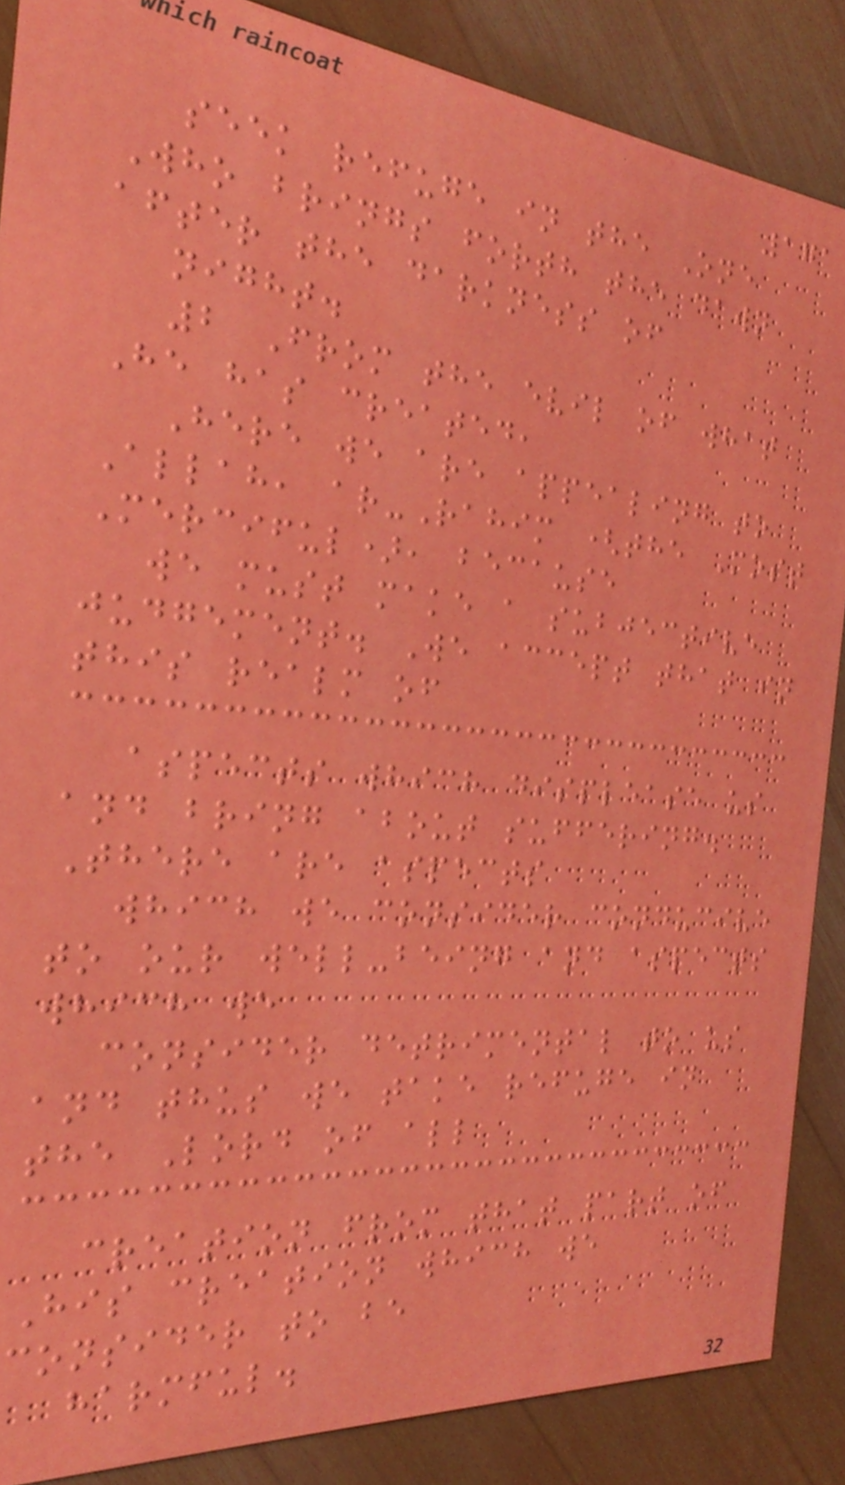171
seek refuge in the One
Who brings forth the dawn
after the darkness of
night.
2 From the evil of what
He has created,
Here we are appealing to
Allah, ar-Rahim (the Most
Merciful), because
we must make a subjective
judgement. We accept that in
this realm of
aspects which displease us
and bring about suffering.
There are aspects
which we consider conducive
to our well-being and aspects
which we
consider detrimental to us
and thus we take refuge in
the Lord of all
creation from that part of
His creation which we
consider to be
harmful.
